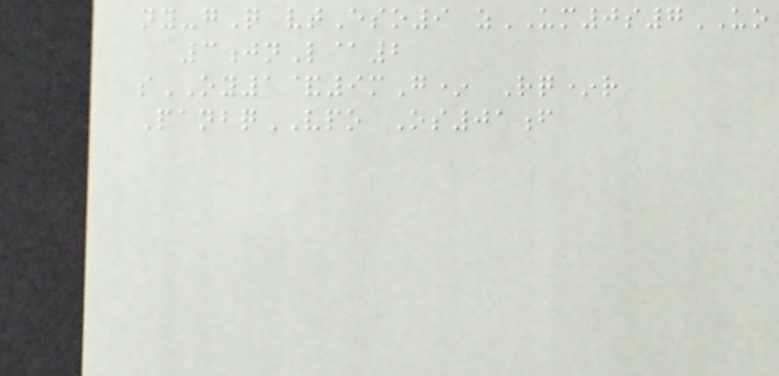ny-gQ vtEso9 zUM0s7UO
3jnL@2
sOY1&9mG* Rq*r
PanbqVPO Os01f
